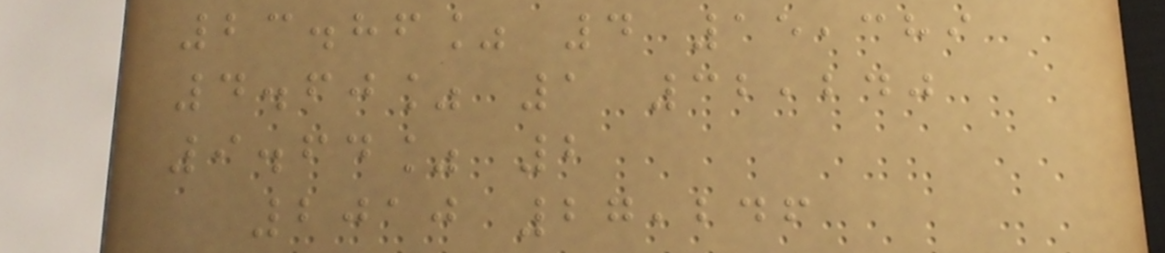23.86% 4 15,389
4.60% 1 32,240
9.64% 2
2010 27,246
